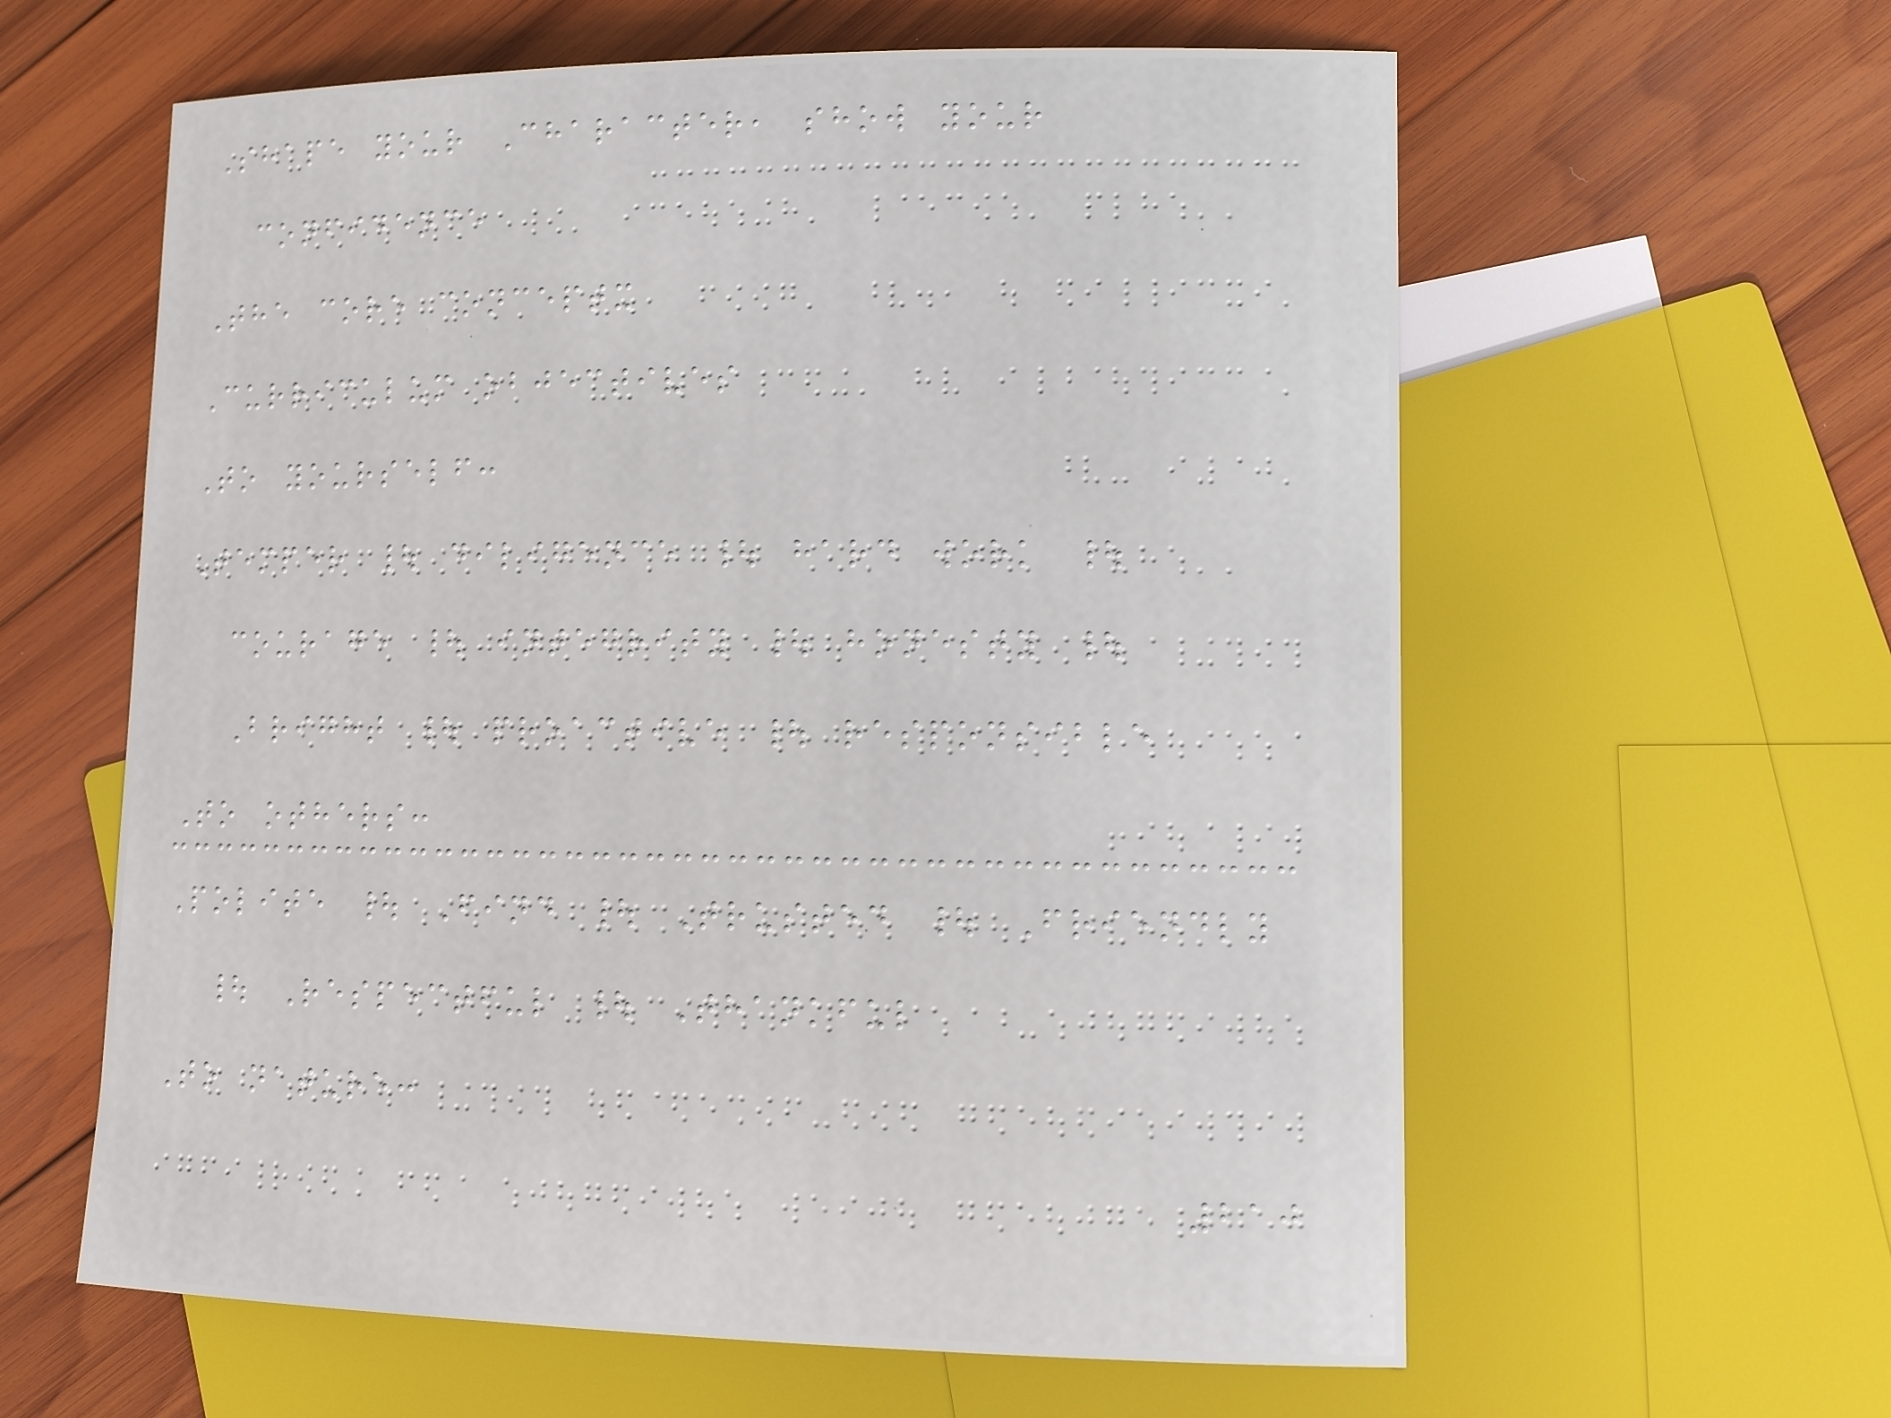Shape your Character, show your
confidence
The core conceptx
Curriculum objectives
To yourself:
Temper | diligence | hard work |
courage | integrity | honesty |
Bright | proactive | responsible
To others:
Polite | Find | Trusted | Friendly
| Respectful | Thankful
To nature:
210
